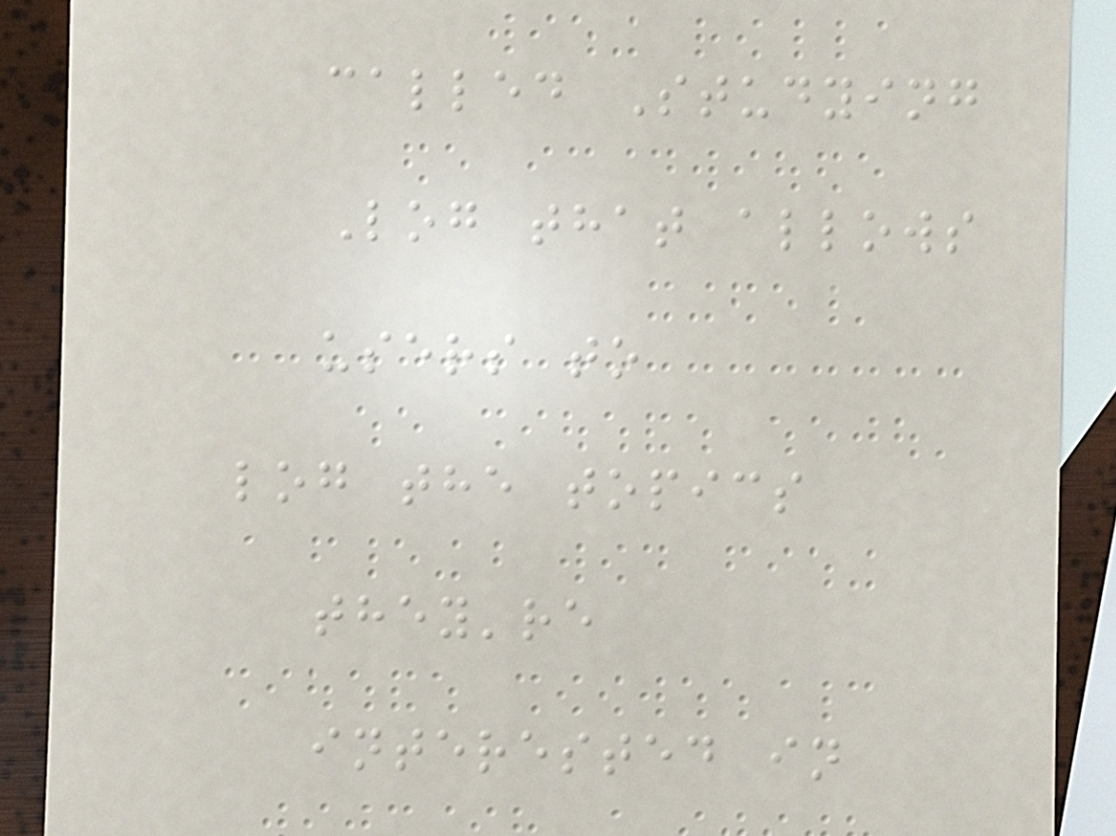called Studying
Log that allows
users to
log the topics
they're
interested in
